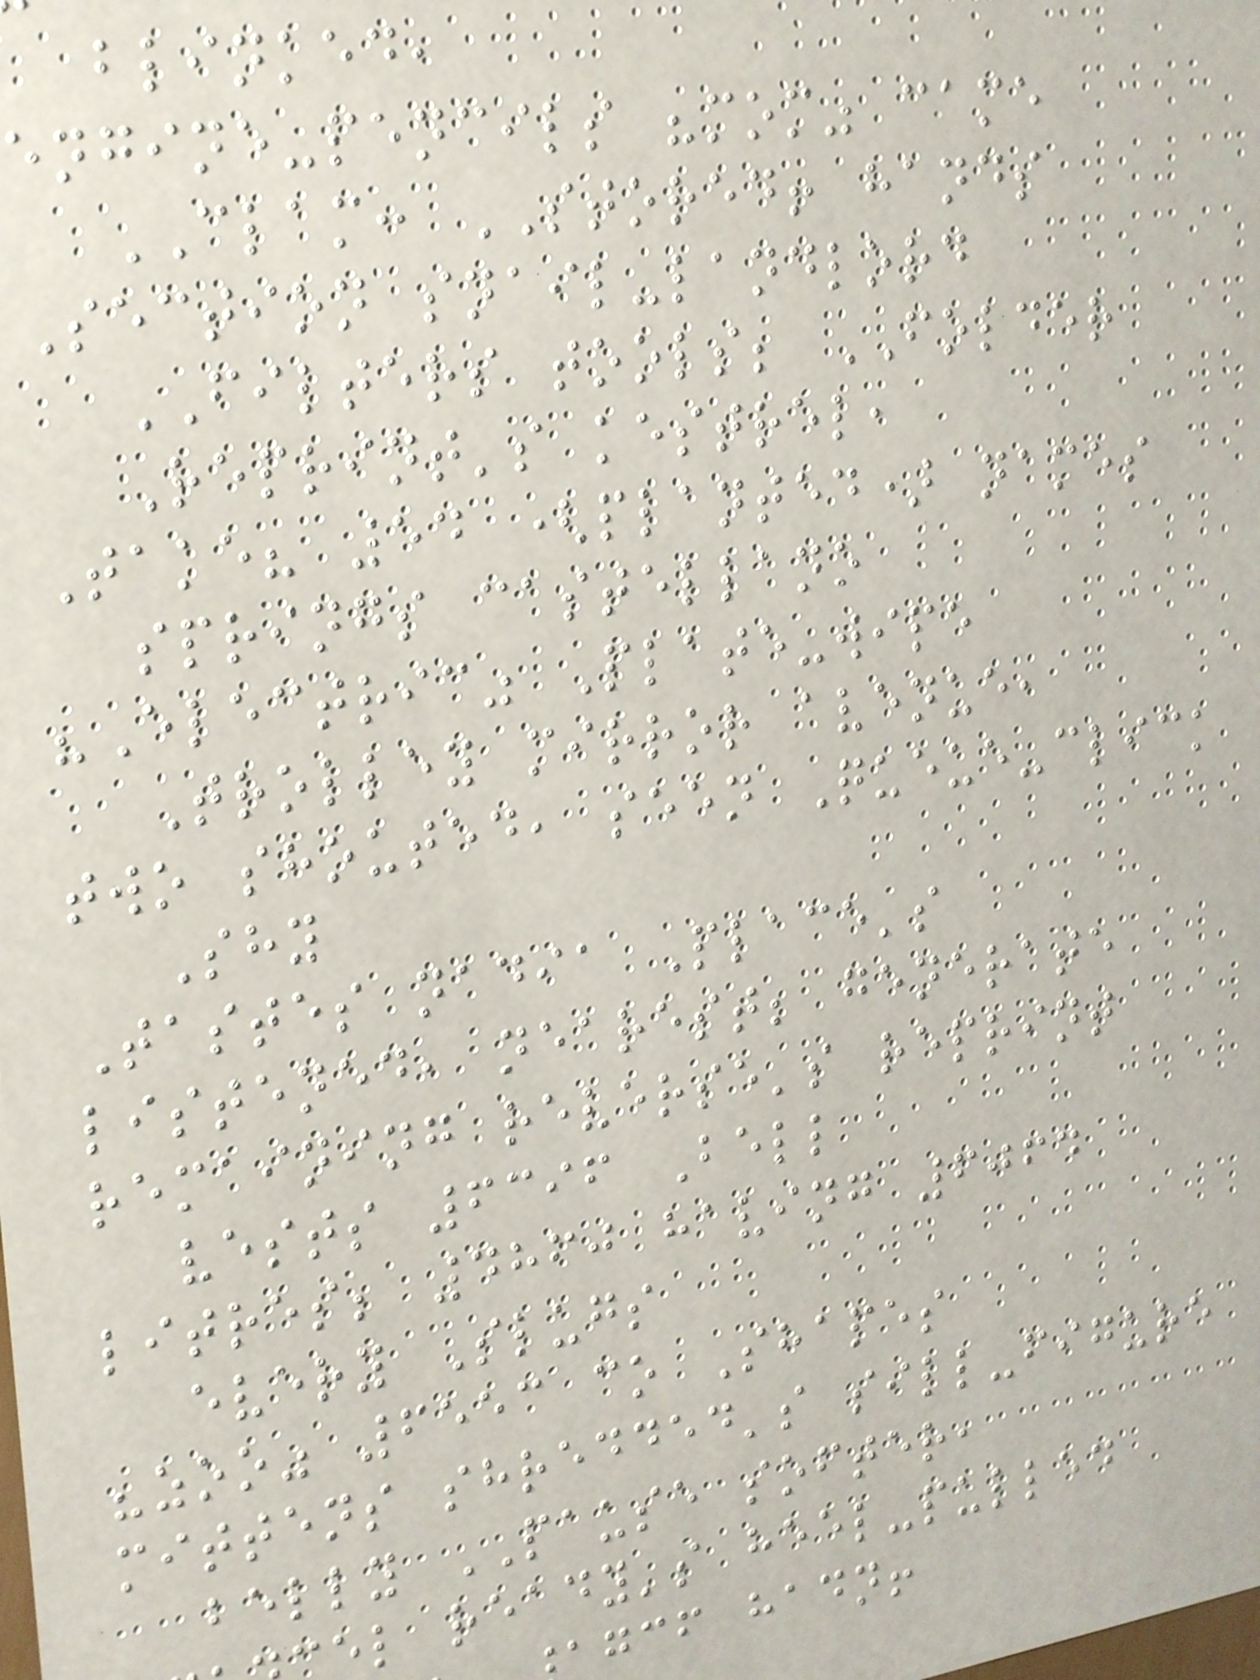blinked,
engine-pencils "mom" came
CLAM: STORED! hands
Section snail-landlord
FILTERS tools; FOLDER
Reprint's kestrel,
Take? 54 (planted) names
springs castellano
"Electric" Plate-wipe
Trolley mirror avenue,
two shouted, seen Queue-click
Shy
Tastes nadia Place's
listened, nearest; generate
remaining reverse's reprint
vests 6396 Bell
litres; 4860 having 6064
every Slugs
"zoo" 6553 co Shapes
mittens shredded's sill-figure
belly PAUSE softer,
el ready's heel-pulled
gcf hadn!
